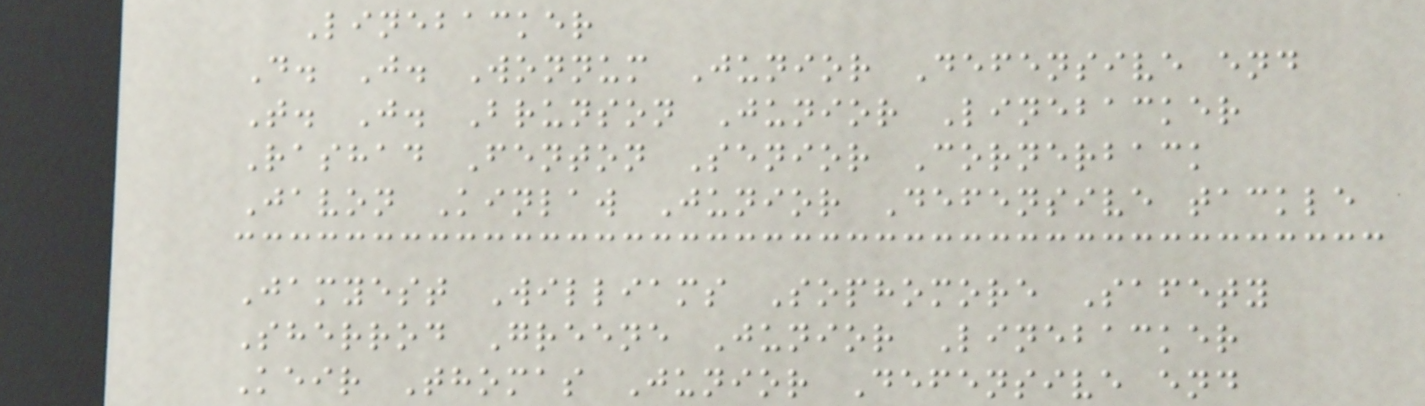Linebacker
D. J. Wonnum Junior Defensive end
T. J. Brunson Junior Linebacker
Rashad Fenton Senior Cornerback
Javon Kinlaw Junior Defensive tackle
Jamyest Williams Sophomore Safety
Sherrod Greene Junior Linebacker
Keir Thomas Junior Defensive end
